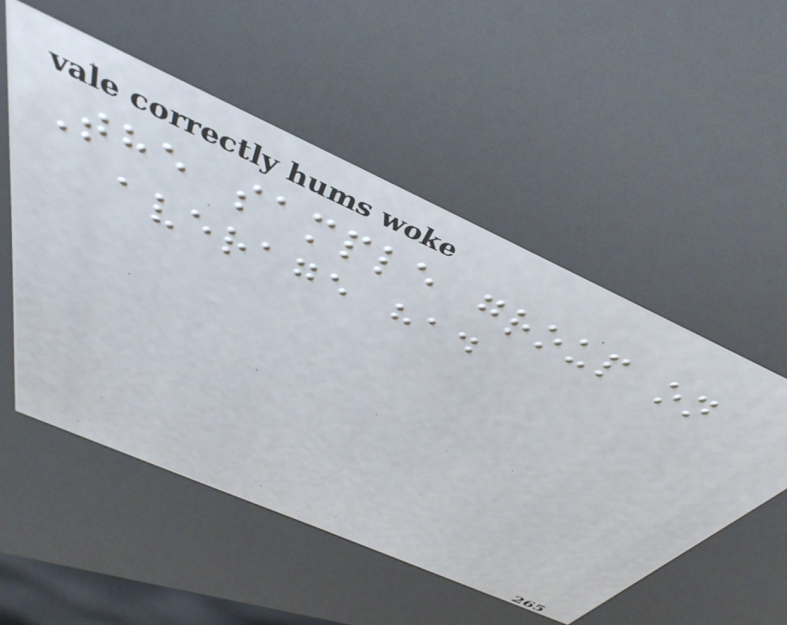The sample group on
average had
